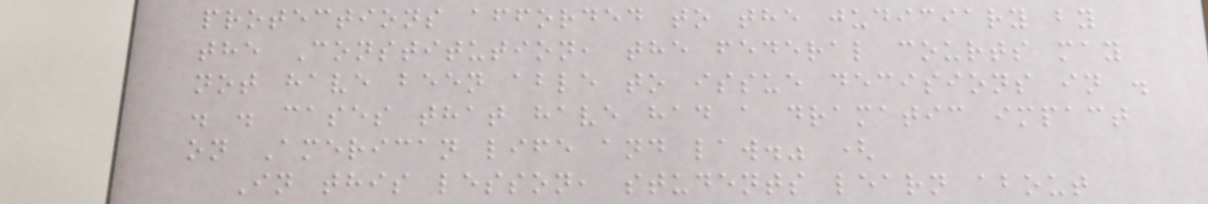protections afforded to the judiciary by
the Constitution, the federal courts may
not have been able to issue decisions in .
. . cases that have had a dramatic impact
on American life and law." (
In this lesson, students learn about
